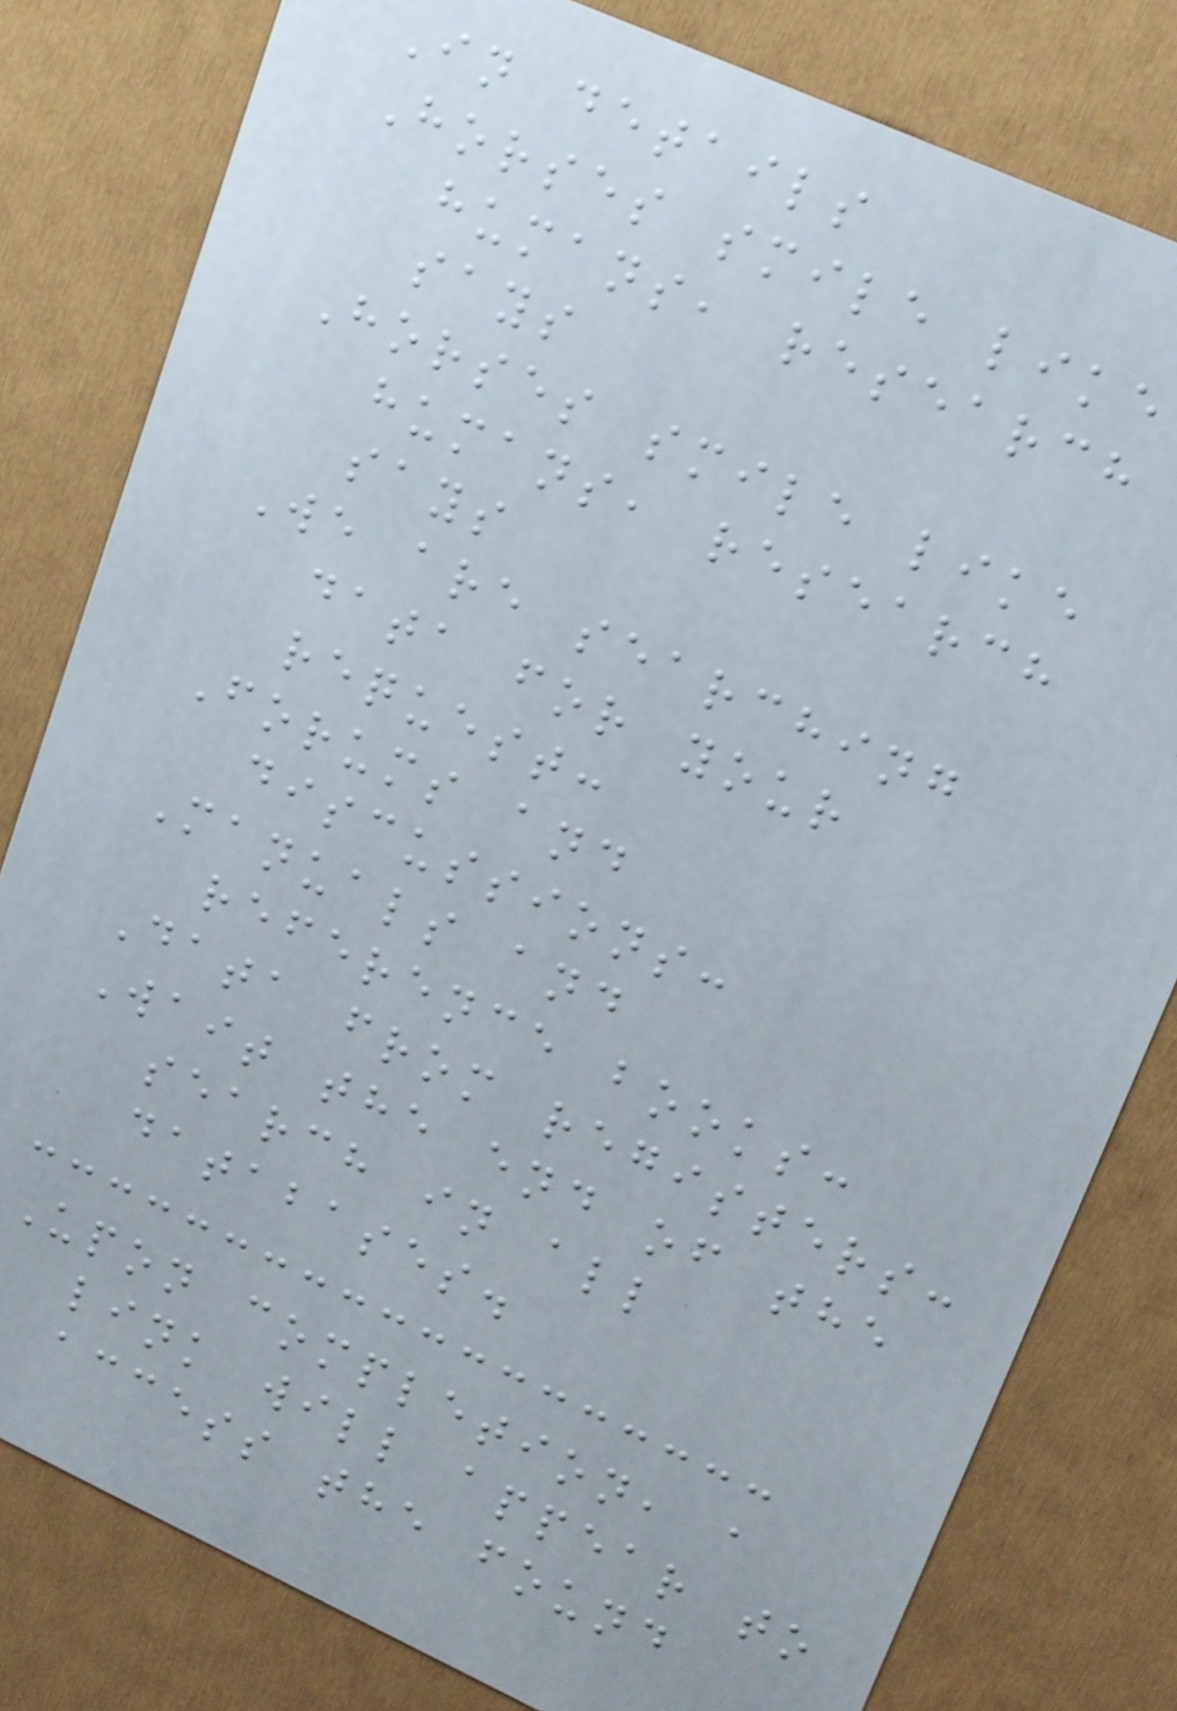In details
Horses smile like
humans, research
says
Horses smile like
humans, research
says
We are searching
data for your
request:
Forums and
discussions:
Manuals and
reference books:
Data from registers:
Wait the end of the
search in all
databases.
Upon completion, a
link will appear to
access the found
